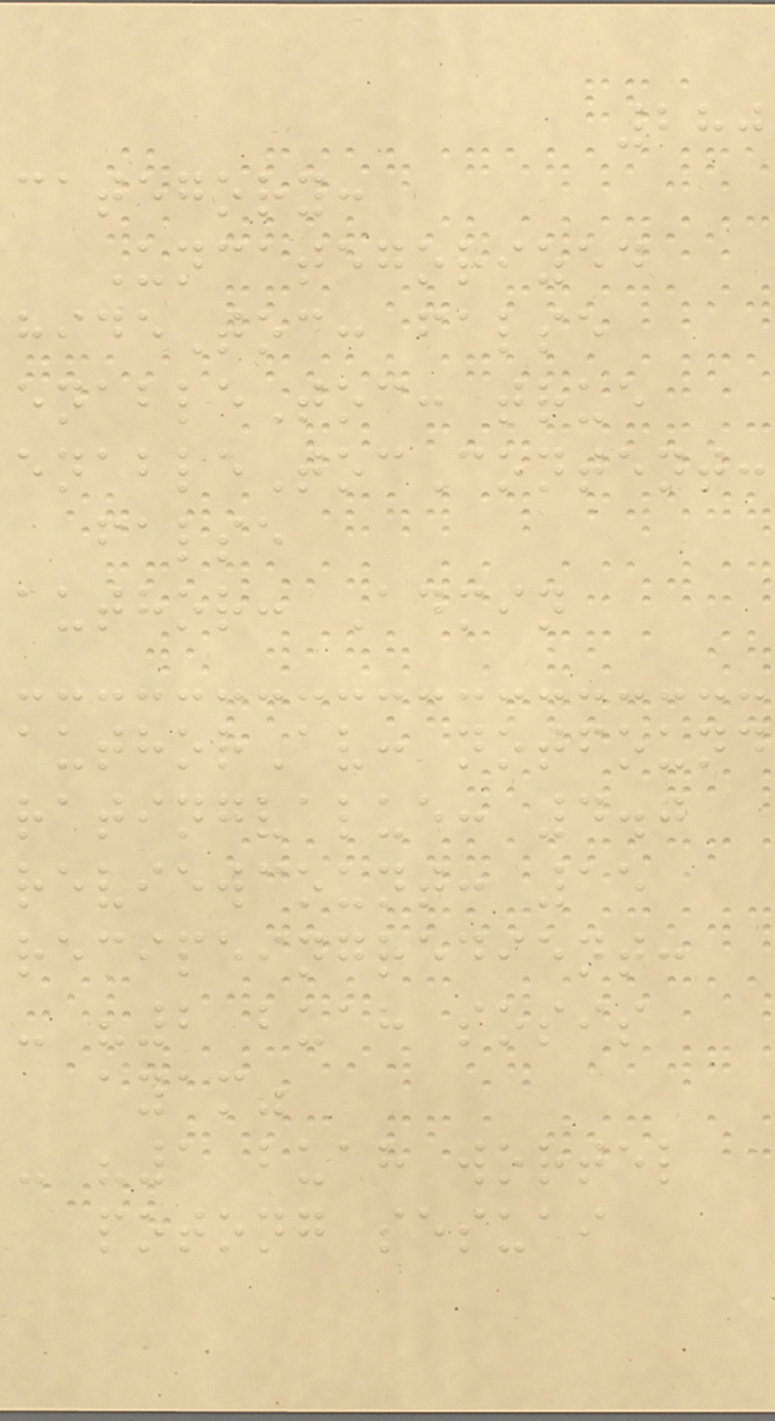280
category:
Uncategorized
hideToc: false
enableToc: true
enableTocContent:
false
author: Admin
authorAv: notfound
ratingvalue: 4.7
reviewcount: 15
recipeingredient:
- "2 buah sosis
ayam"
- "1 buah wortel
potong sesuai
